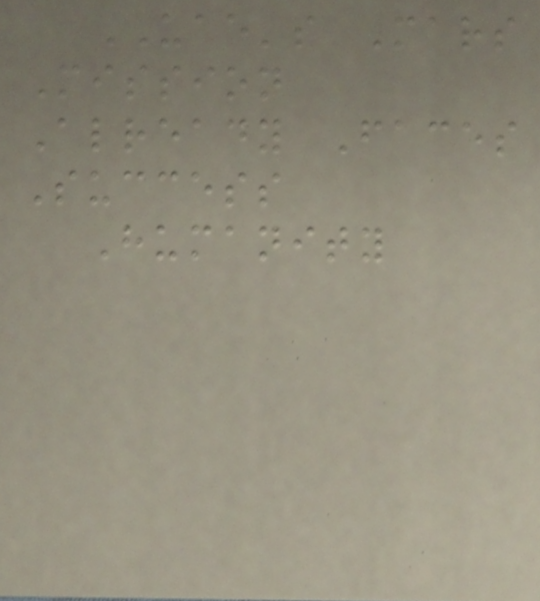UAE's Mars
Mission
Already Faces
Success
Humanity
